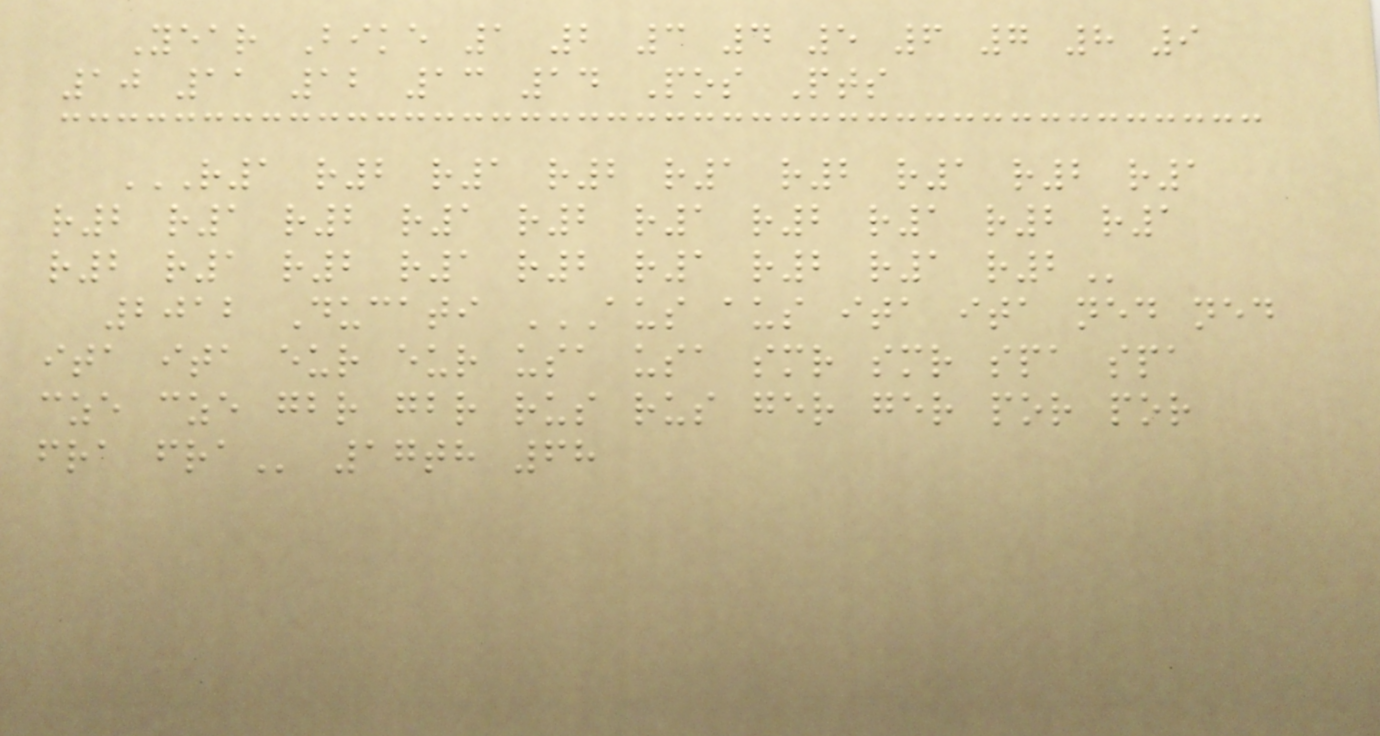Year Bike 1 2 3 4 5 6 7 8 9
10 11 12 13 14 Pos Pts
R1 R2 R1 R2 R1 R2 R1 R2 R1
R2 R1 R2 R1 R2 R1 R2 R1 R2 R1
R2 R1 R2 R1 R2 R1 R2 R1 R2
2012 Ducati AUS AUS ITA ITA NED NED
ITA ITA EUR EUR USA USA SMR SMR SPA SPA
CZE CZE GBR GBR RUS RUS GER GER POR POR
FRA FRA 17th 68
